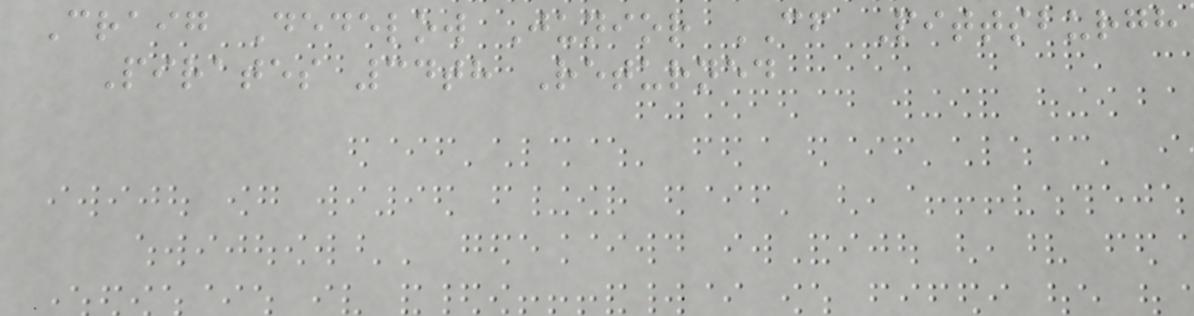Craig Dedelow Junior CF Pittsburgh
Pirates 34th Returned
